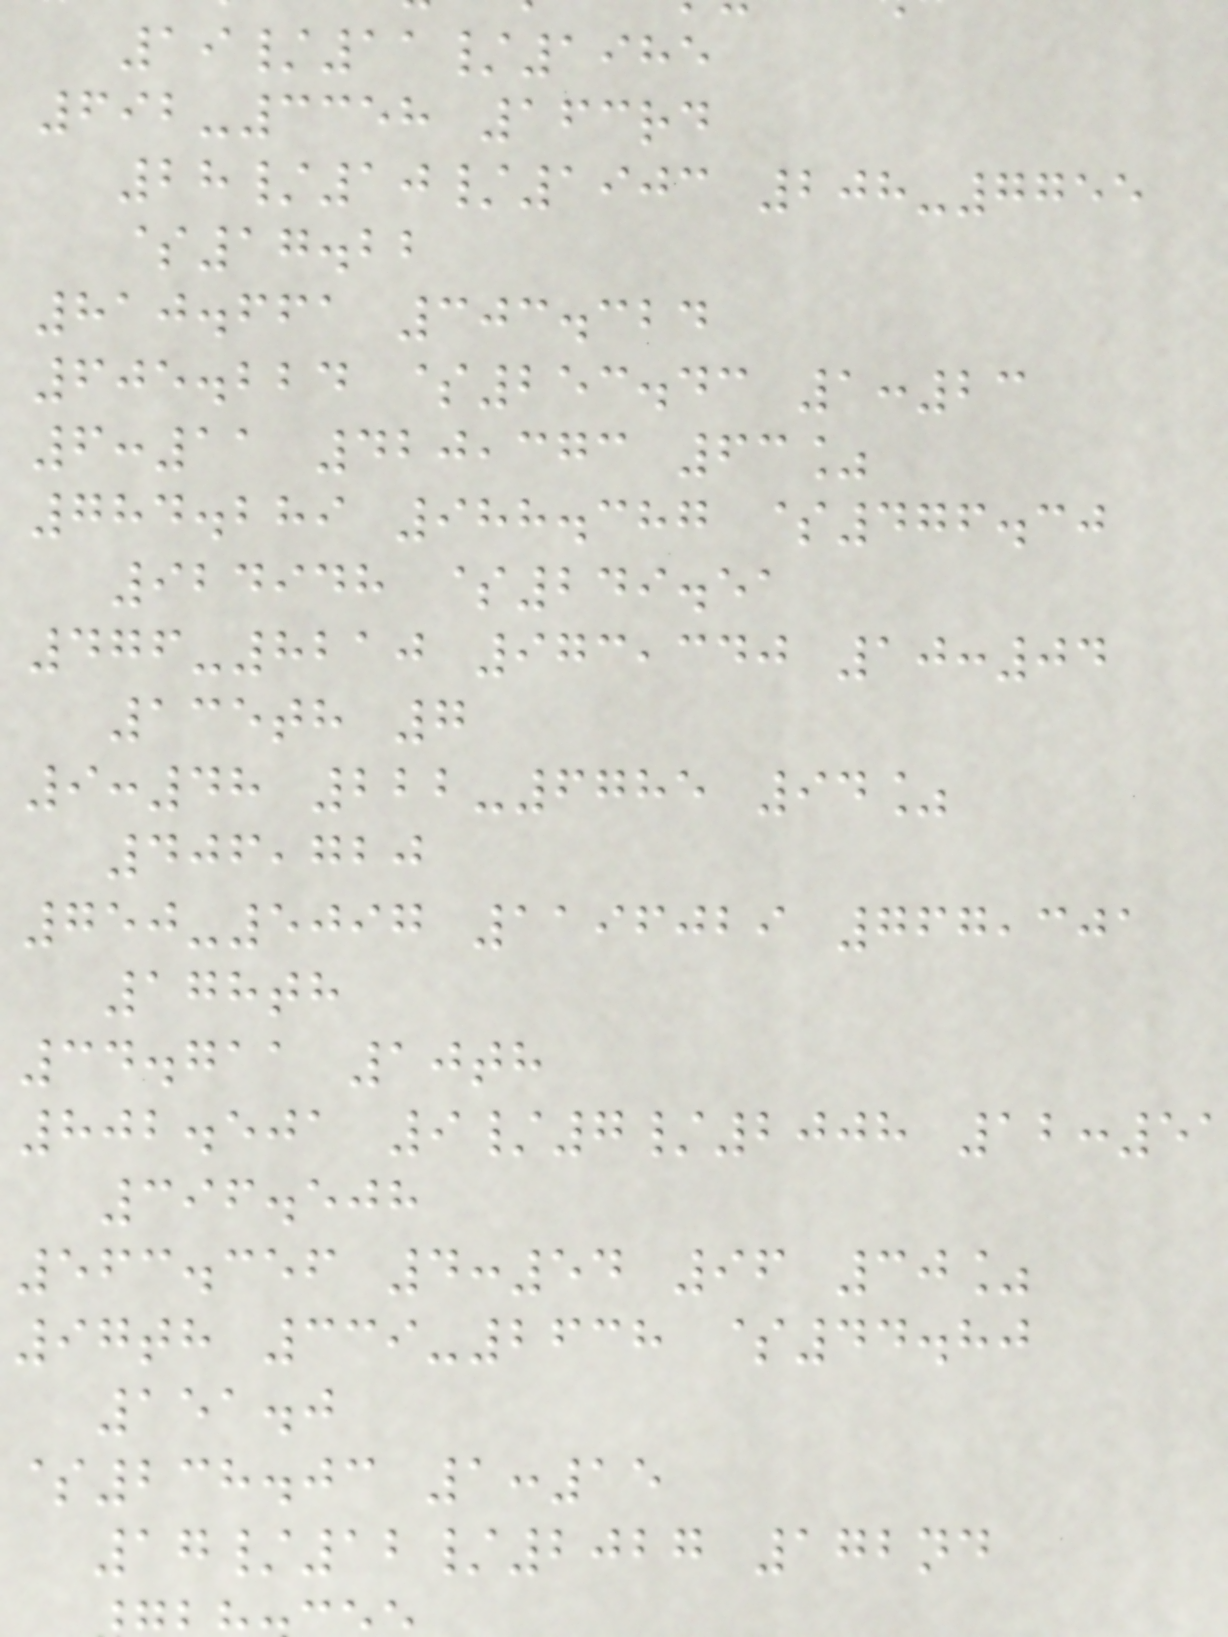19/11/1985
692-3358 163rd
28/10/1903 208-7755
$17.22
810.661 303.324
605.224 $253.43 1:23
6:11 420,373 63%
784.289 988.387 $476.30
924948 $249.51
476-8210 973,340 10:04
135th 7
9:48 222-6785 94%
406,720
750-5097 1196029 767,301
178th
34.711 10th
802.501 9/7/2008 12:5
396.508
563.356 4:54 96 30%
97th 339-2638 $44.80
151.0
$238.03 1:15
17/12/2027 172nd
